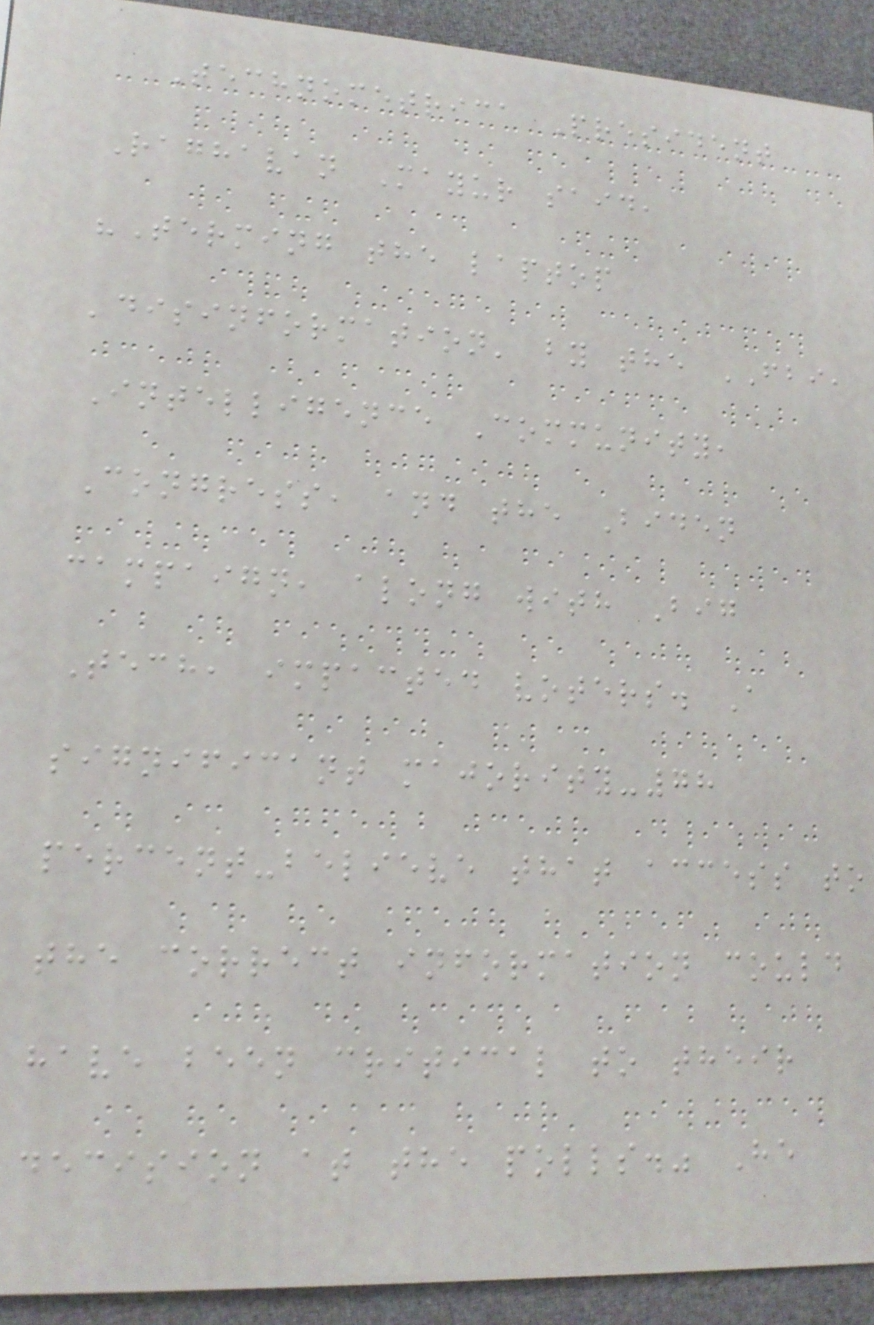Technometrica President
Raghavan Mayur said,
"Terming the laptop
'disinformation' by the FBI,
Intelligence Community,
Congress, and the Biden
campaign, along with Big
Tech, impacted voters. A
significant majority-78
percent-believe that access to
the correct information could
have been critical to their
decision at the polls." He
